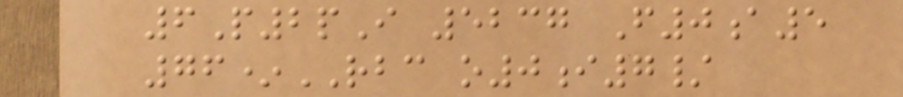6P2pI 5237 F0a5
76*RBC o0i7/
